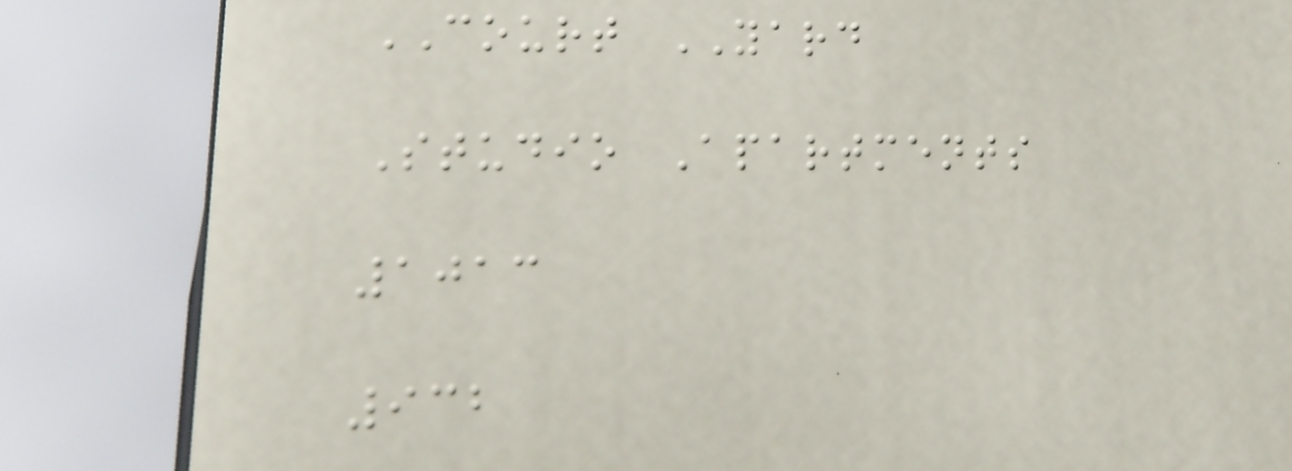COURT YARD
Studio Apartments
1013
932
